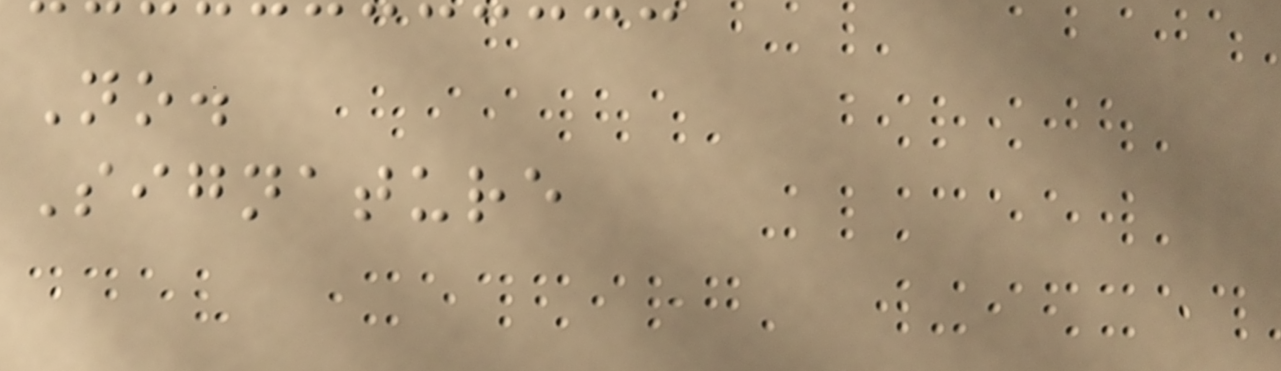No.
Signature
